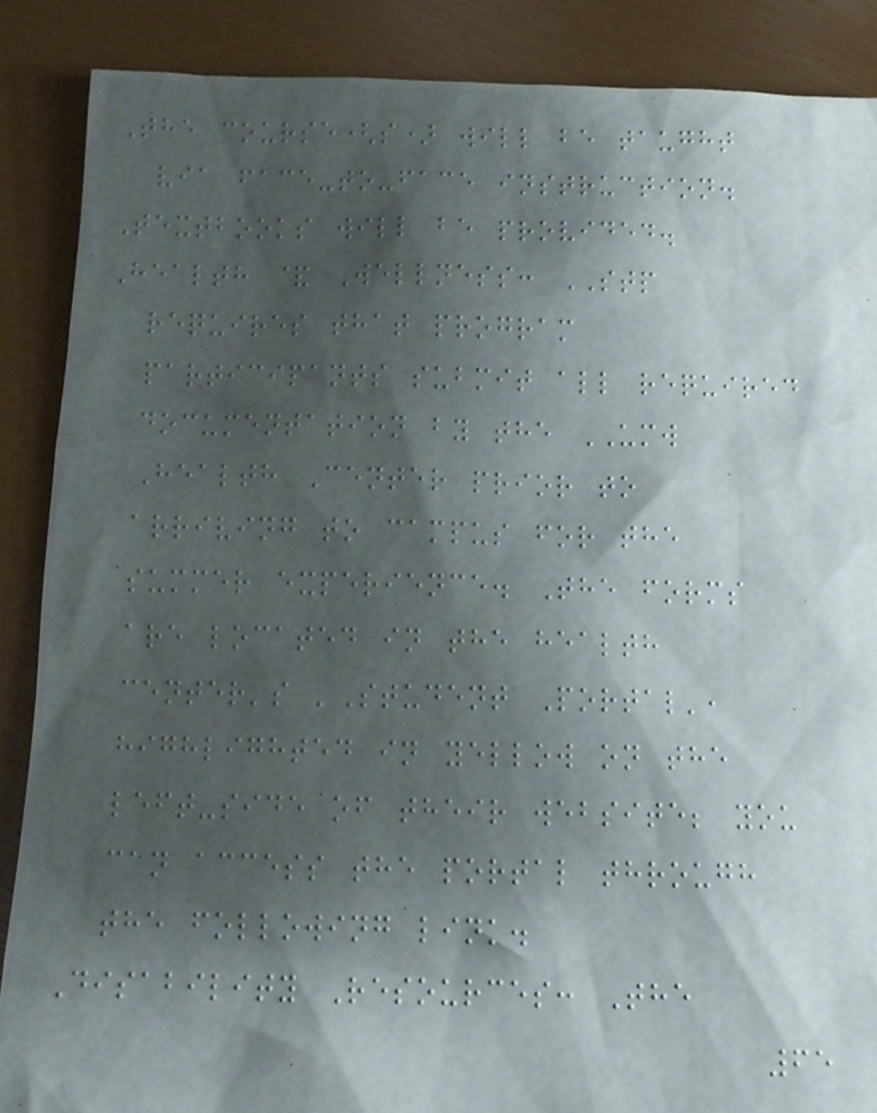The course(s) will be taught
via face-to-face instruction.
Textbooks will be provided.
Health & Wellness: STP
requires that program
participants submit all required
documentation by the UMW
Health Center prior to
arriving to campus for the
summer experience. The forms
are located in the health
center's 'Student Portal',
highlighted in yellow on the
left-side of their website; you
can access the portal through
the following link.
Disability Resources: The
65
